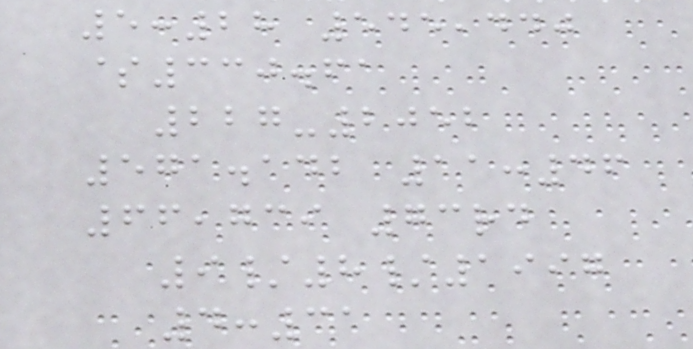5:28 545,440
$330.61
227-2052
571.142 11:46
66,739 73rd
9/8/1997
4:31
